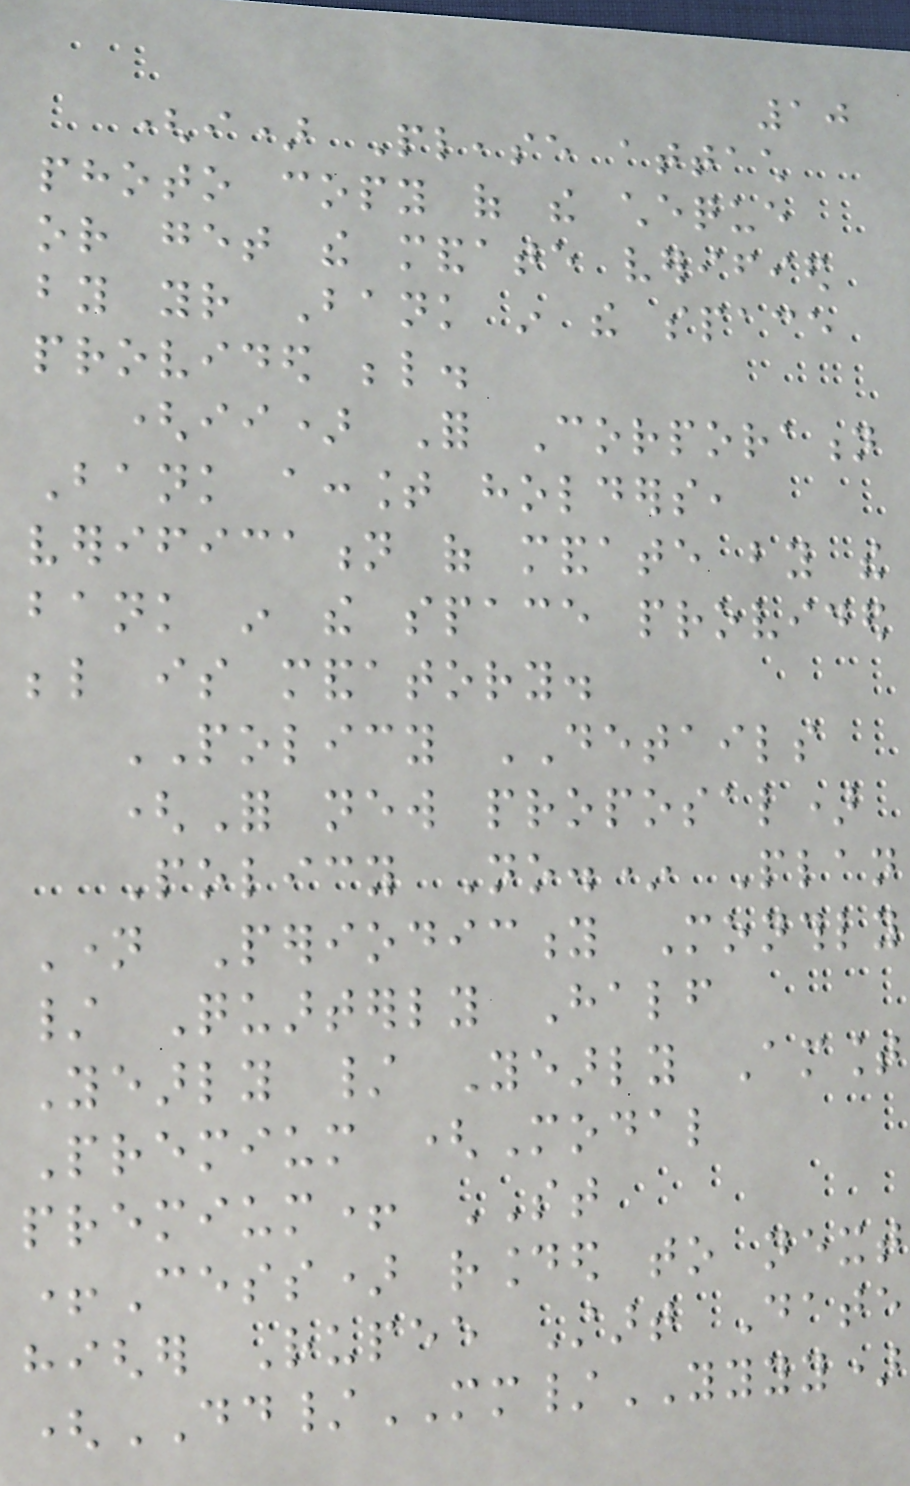10
(i) Please attach
photo copy of the cheque
or get the mandate verified
by your Bank in the space
provided below.
(ii) For Corporation
Bank account holders,
verification of mandate by the
bank in the space provided
below is mandatory.
POLICY DETAILS
(For new proposal)
Policy No.* Plan
Name Periodicity Monthly
/ Quarterly Half
Yearly / Yearly Amount
Premium (Modal
premium+ ST
+Cess) rounded to next
higher Rupee Start Date
(DD/MM/YYYY)
